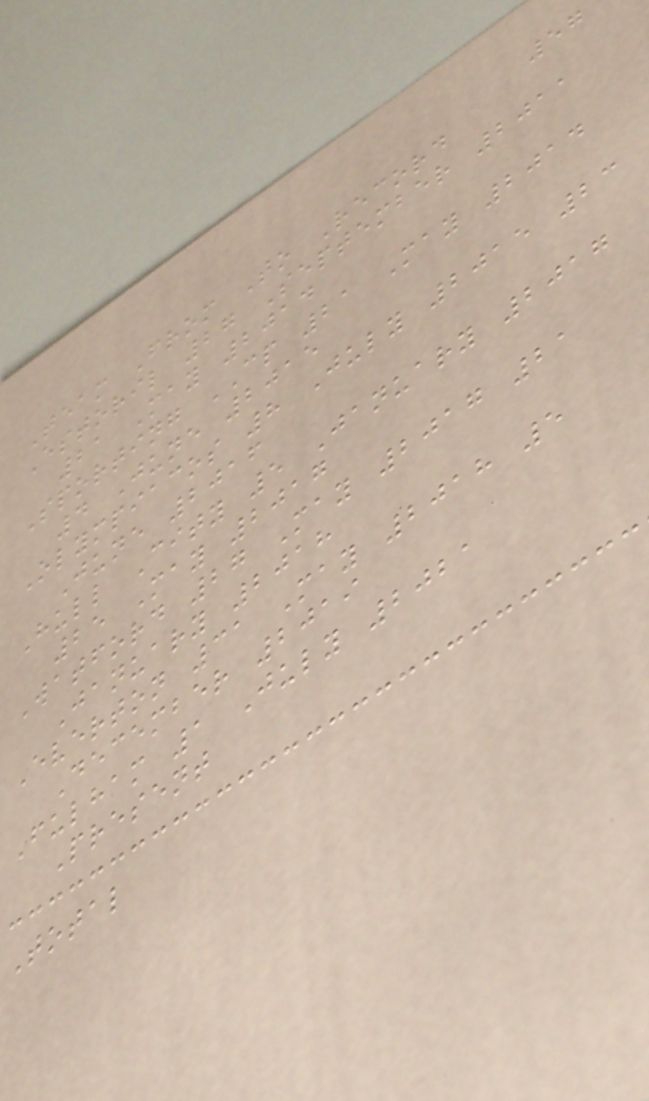57
Team From To Record
Estoril 27 September 2011
21 May 2014
Sporting CP 21 May 2014
4 June 2015
Olympiacos 8 July 2015 23
June 2016
Hull City 5 January 2017
25 May 2017
Watford 27 May 2017 21
January 2018
Everton 31 May 2018 5
December 2019
Fulham 1 July 2021
Present
Total
